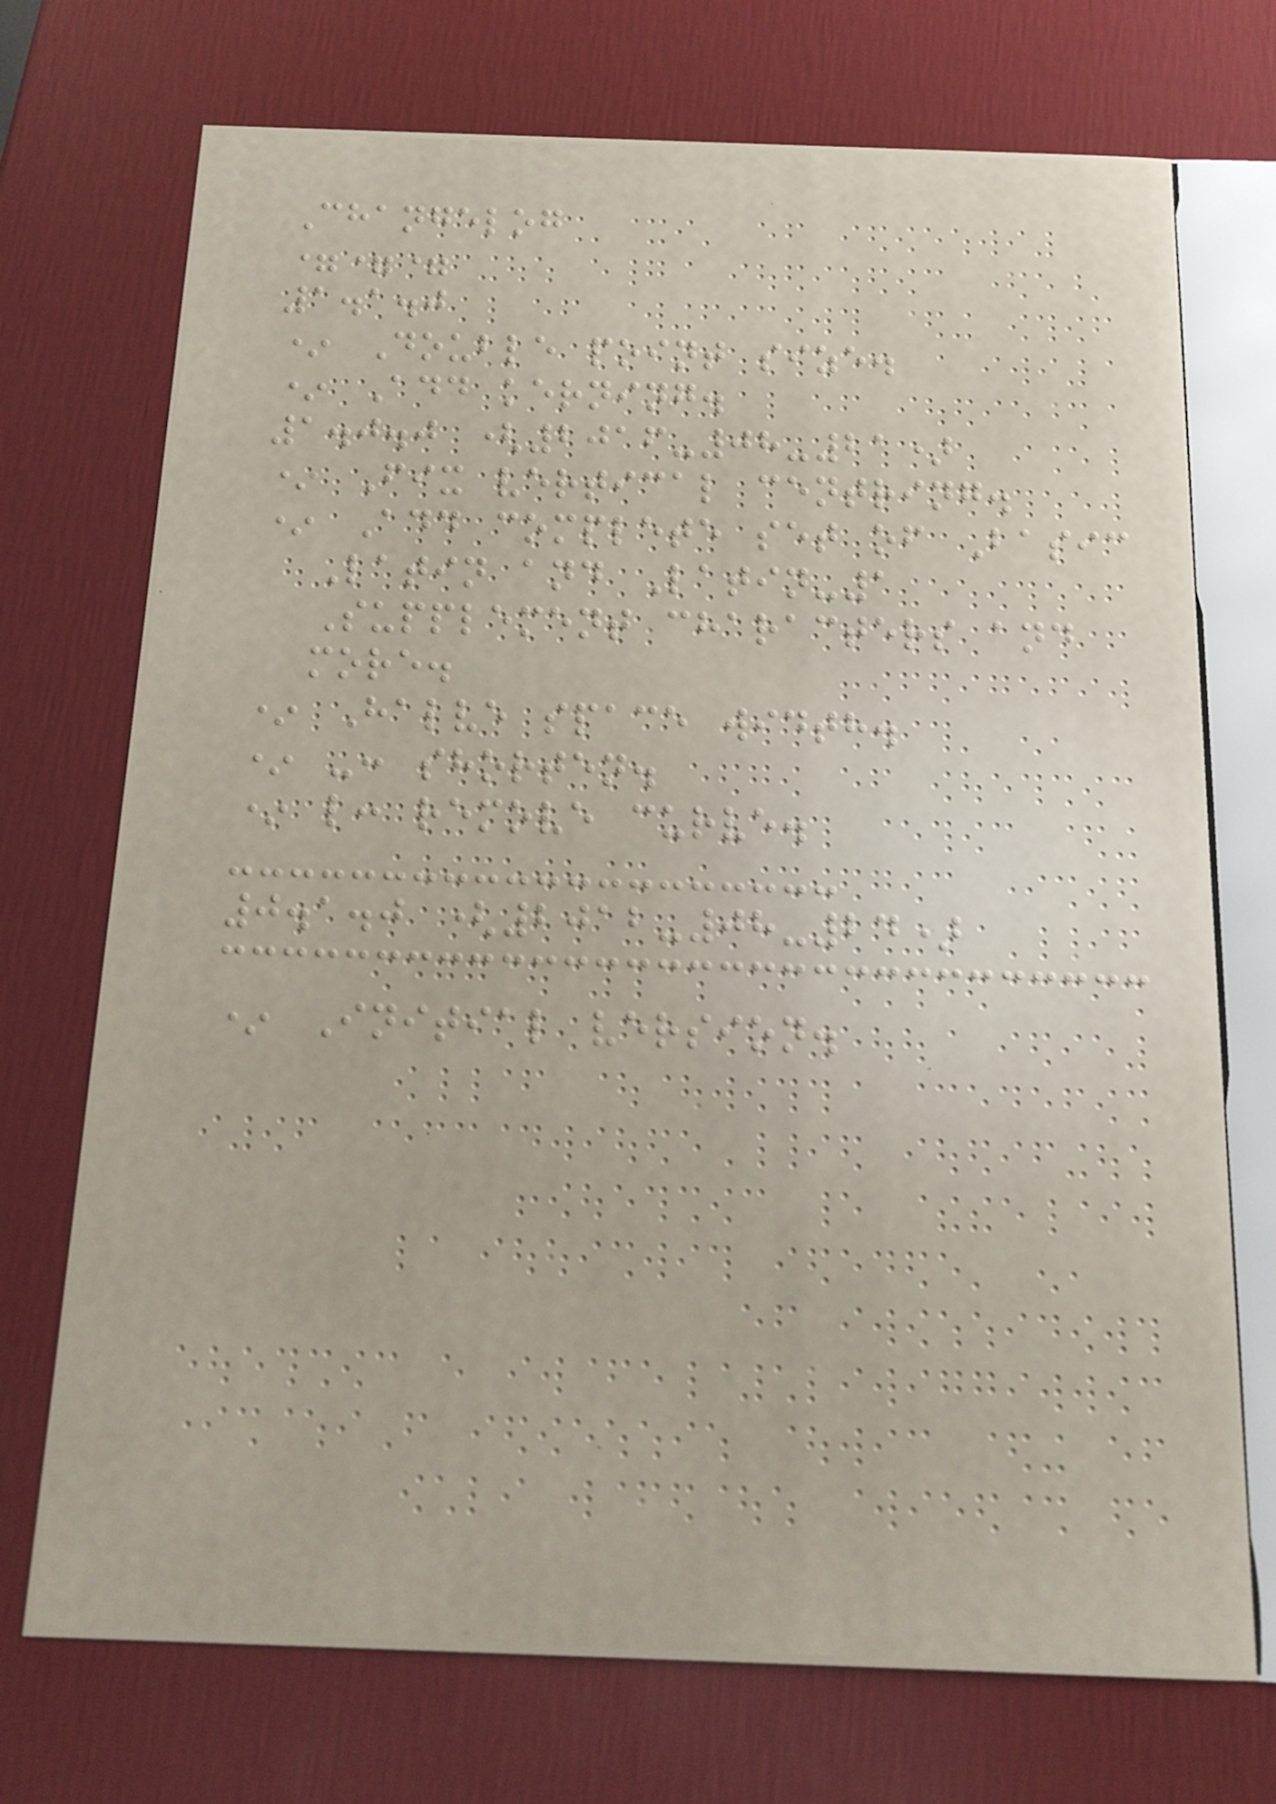Changelog
===
1.1.0
* Double point size.
* Add kerning.
1.0.0 (2016-08-21)
* Fix vertical centring.
* Add complete set of Basic
Latin and Latin-1
Supplement characters and
more.
* Halve space width.
* -: shorten.
* l: remove curve.
0.1.0 (2012-08-24)
* Initial version.
